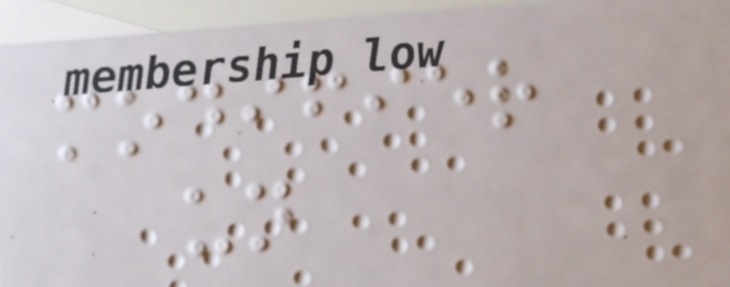modifier
un
